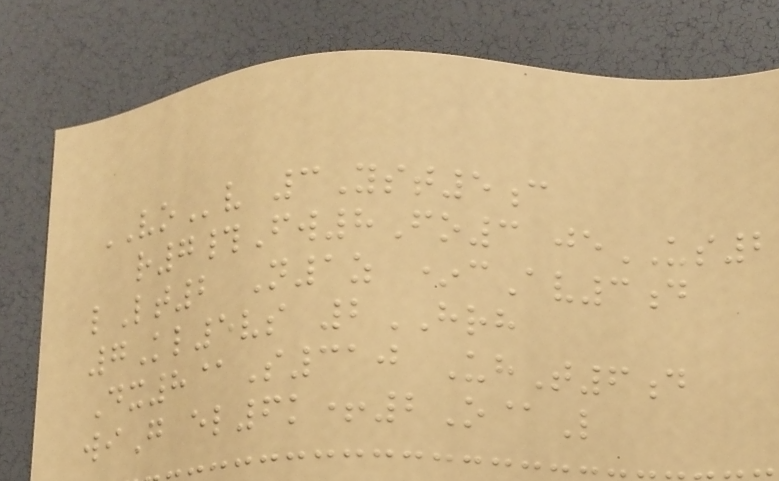VOv 3Yst5c
r7#Fw8Fo3 jeUS2
lLt2 N1z *cAv3d
7Kl5vs 2HRH
Dx8@S310 UhT6d
wiG el6k+2O@L
